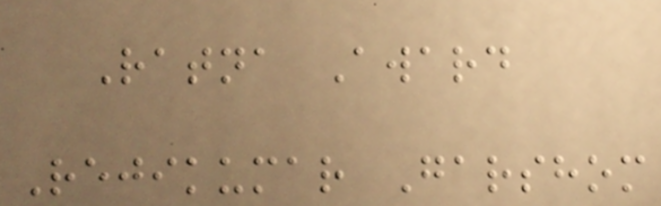Ratna Award
Rejikumar Garshom
